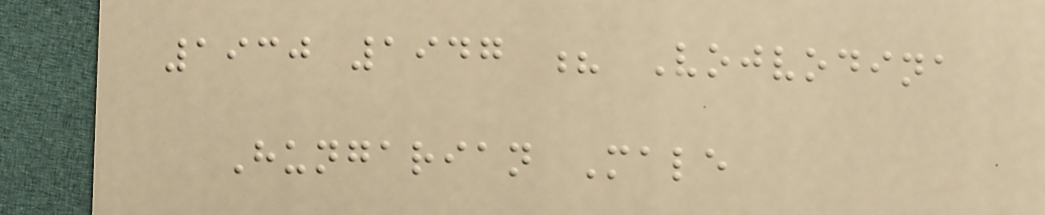1930 1947 ? Vojvodina
Hungarian Male
